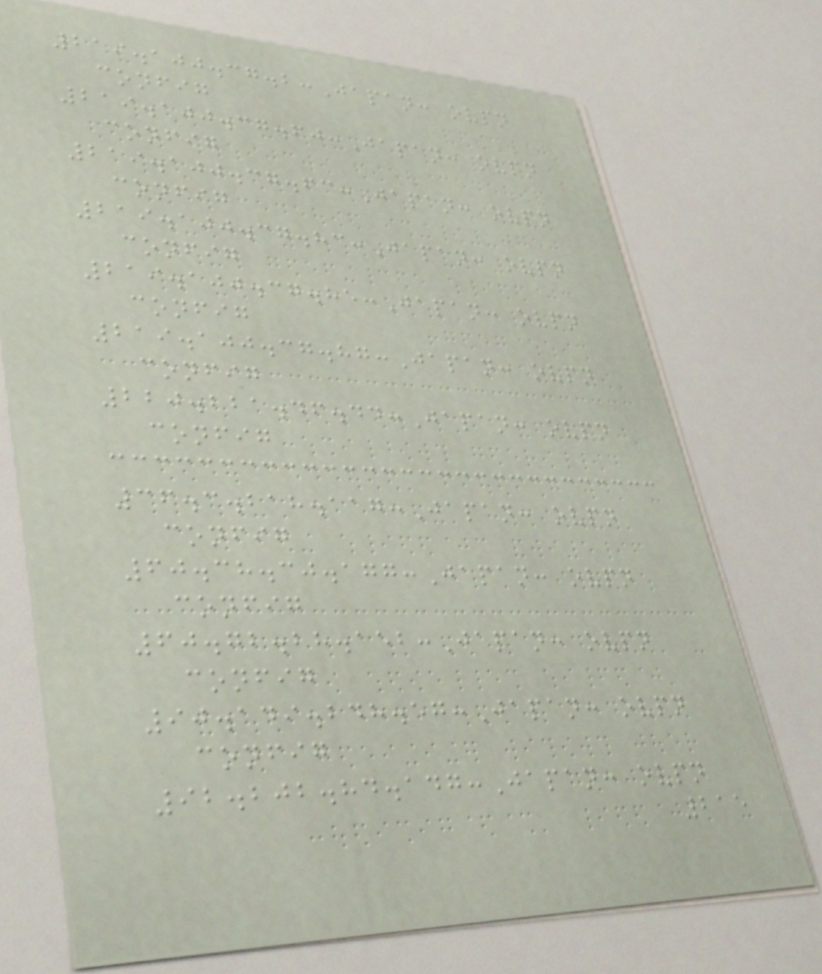219.100.37.2:Japan: ovpn
config
219.100.37.60:Japan: ovpn
config
219.100.37.63:Japan: ovpn
config
219.100.37.83:Japan: ovpn
config
219.100.37.85:Japan: ovpn
config
219.100.37.87:Japan: ovpn
config
220.221.46.44:Japan: ovpn
config
36.3.218.117:Japan: ovpn
config
60.38.30.177:Japan: ovpn
config
60.72.28.152:Japan: ovpn
config
90.149.248.57:Japan: ovpn
config
92.202.84.147:Japan: ovpn
215
